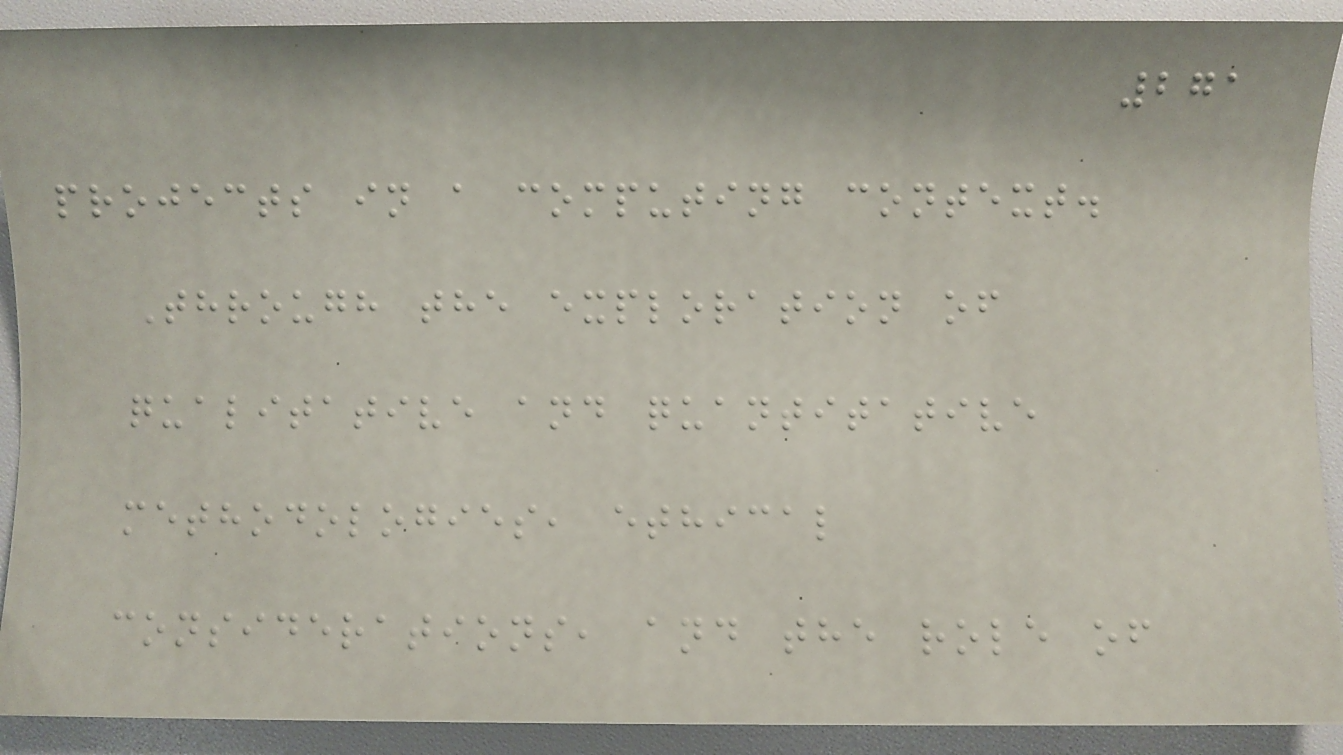271
projects in a computing context.
Through the exploration of
qualitative and quantitative
methodologies, ethical
considerations, and the role of
